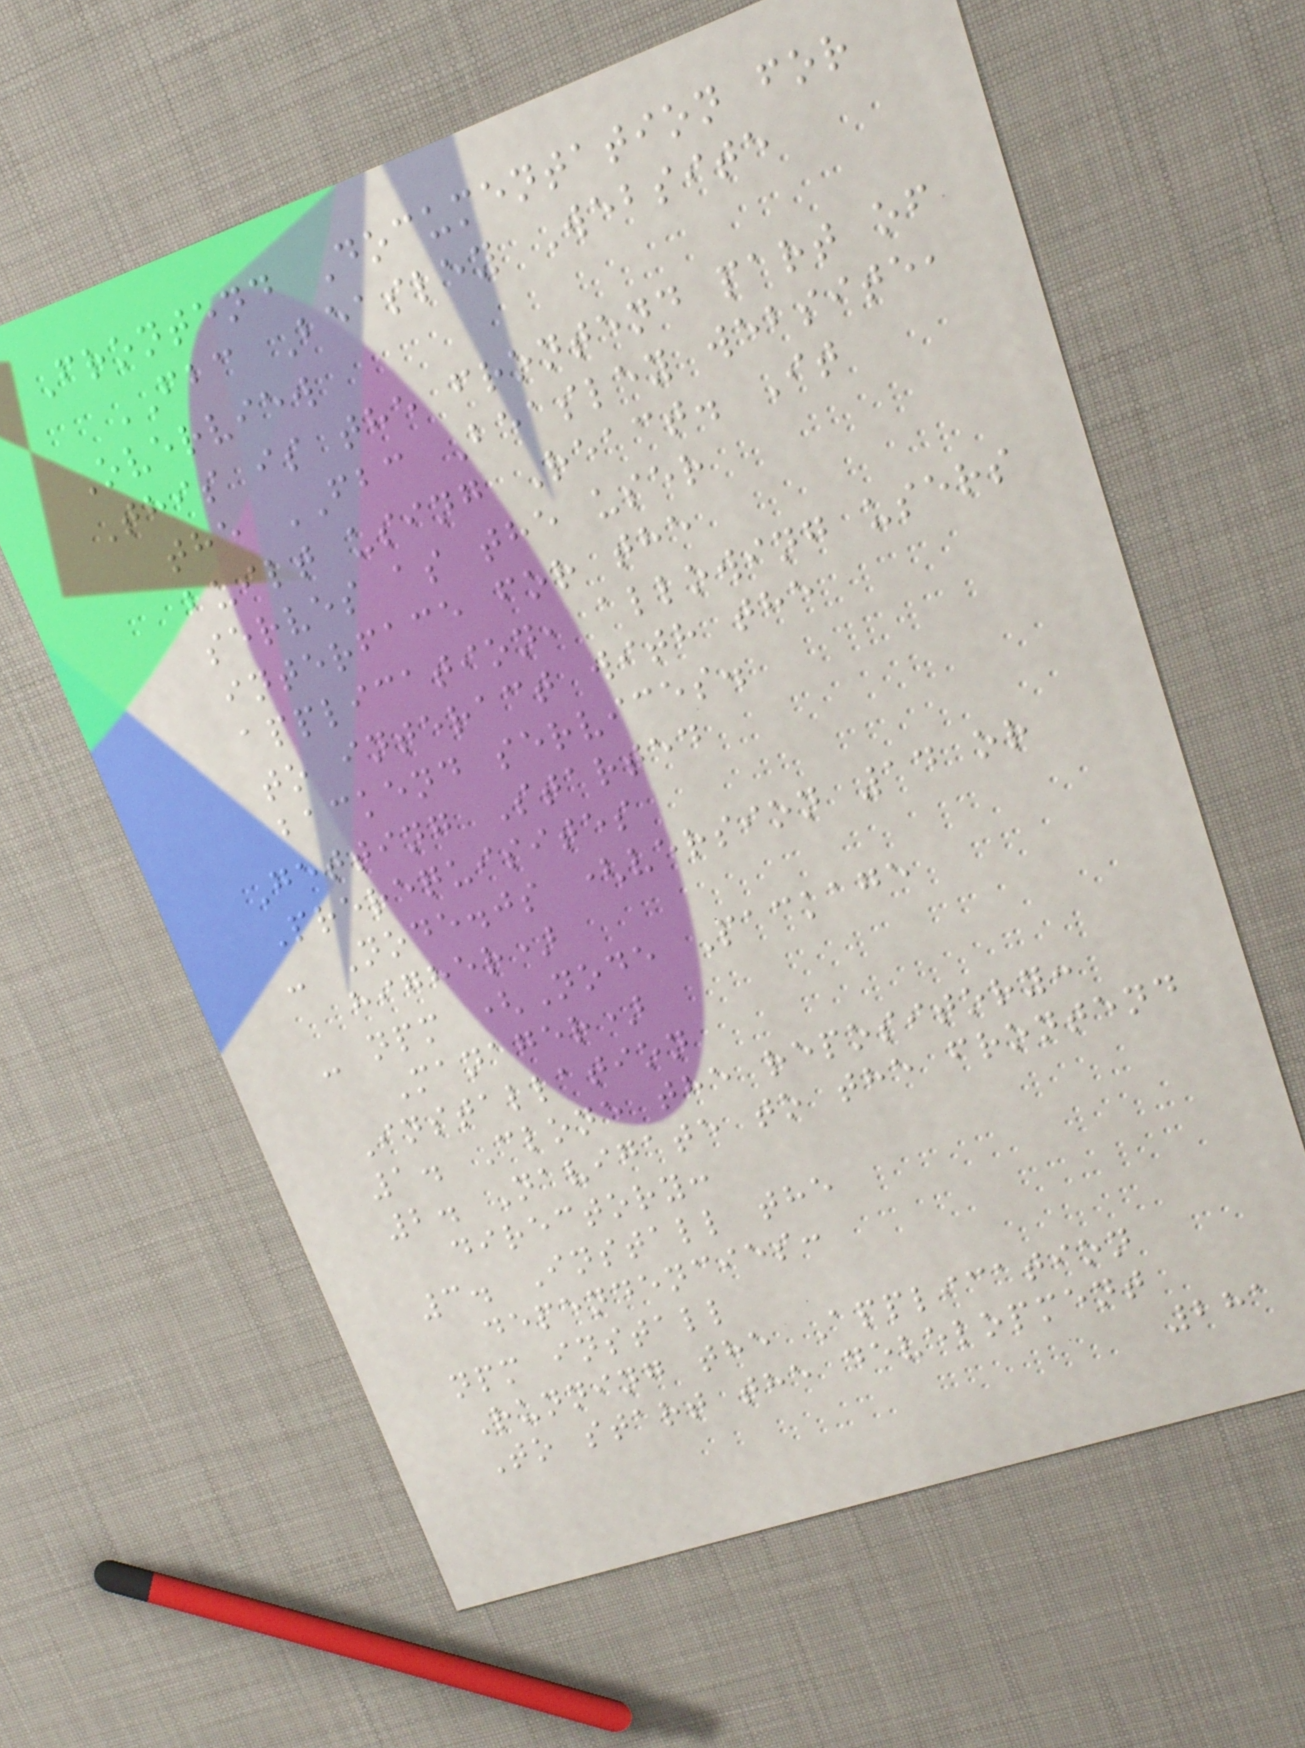Frontend Documentation for
FBC Beasley Website
Overview
This is the frontend part of
the FBC Beasley website,
built using React. It
serves as the user
interface for the
application, allowing users
to interact with the
backend services.
Getting Started
Prerequisites
- Node.js (version 14 or
higher)
- npm (Node Package
Manager)
Installation
1. Clone the repository:
2. Navigate to the frontend
directory:
3. Install the
dependencies:
npm install
Running the Application
To start the development
281
